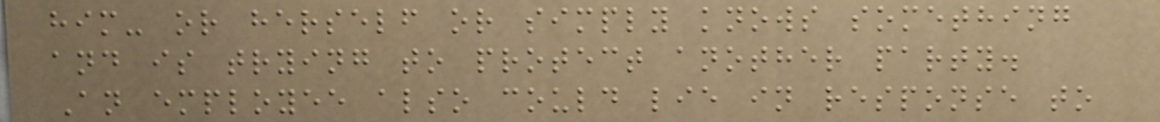him- or herself or simply knows something
and is trying to protect another party.
An employee also could lie in response to
